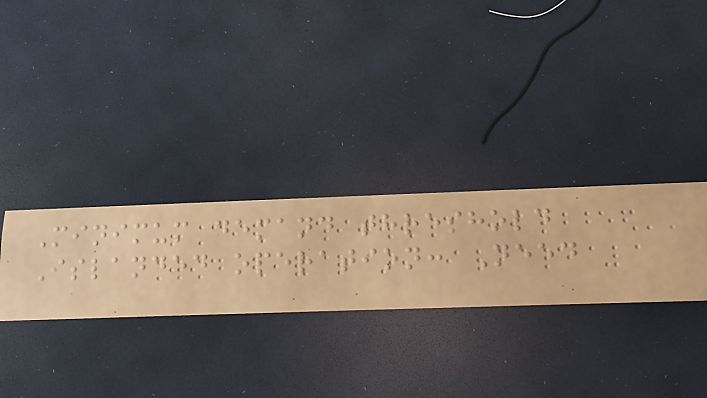Minimum demand threshold
Islanded operation: Need
